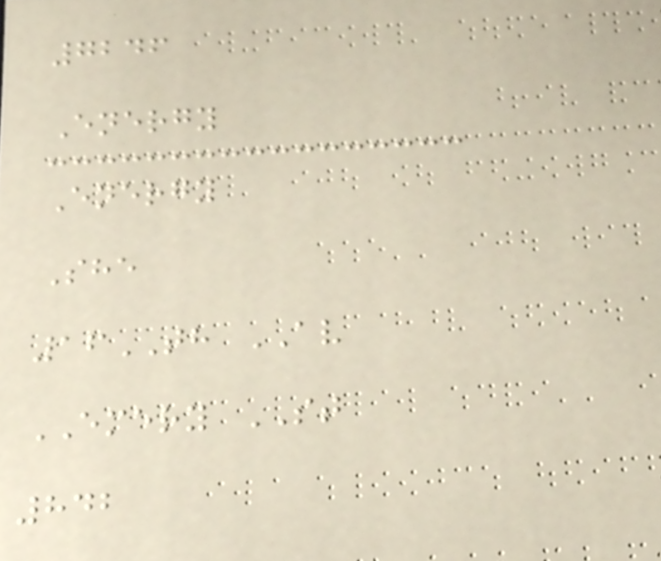7246
Energy
Energy
She
16TH AV
EMERY ST
842
